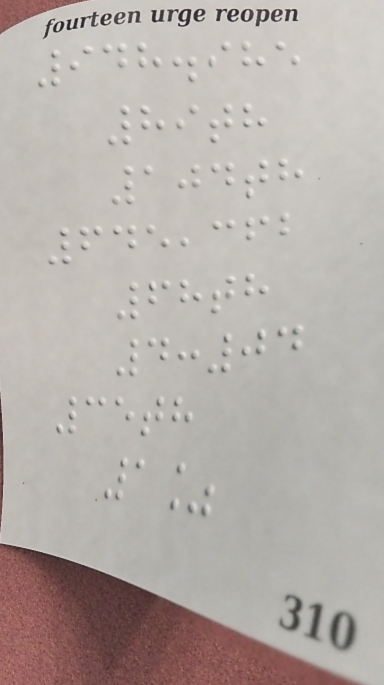948.985
89th
104th
645,362
68th
4:04
35th
1%
